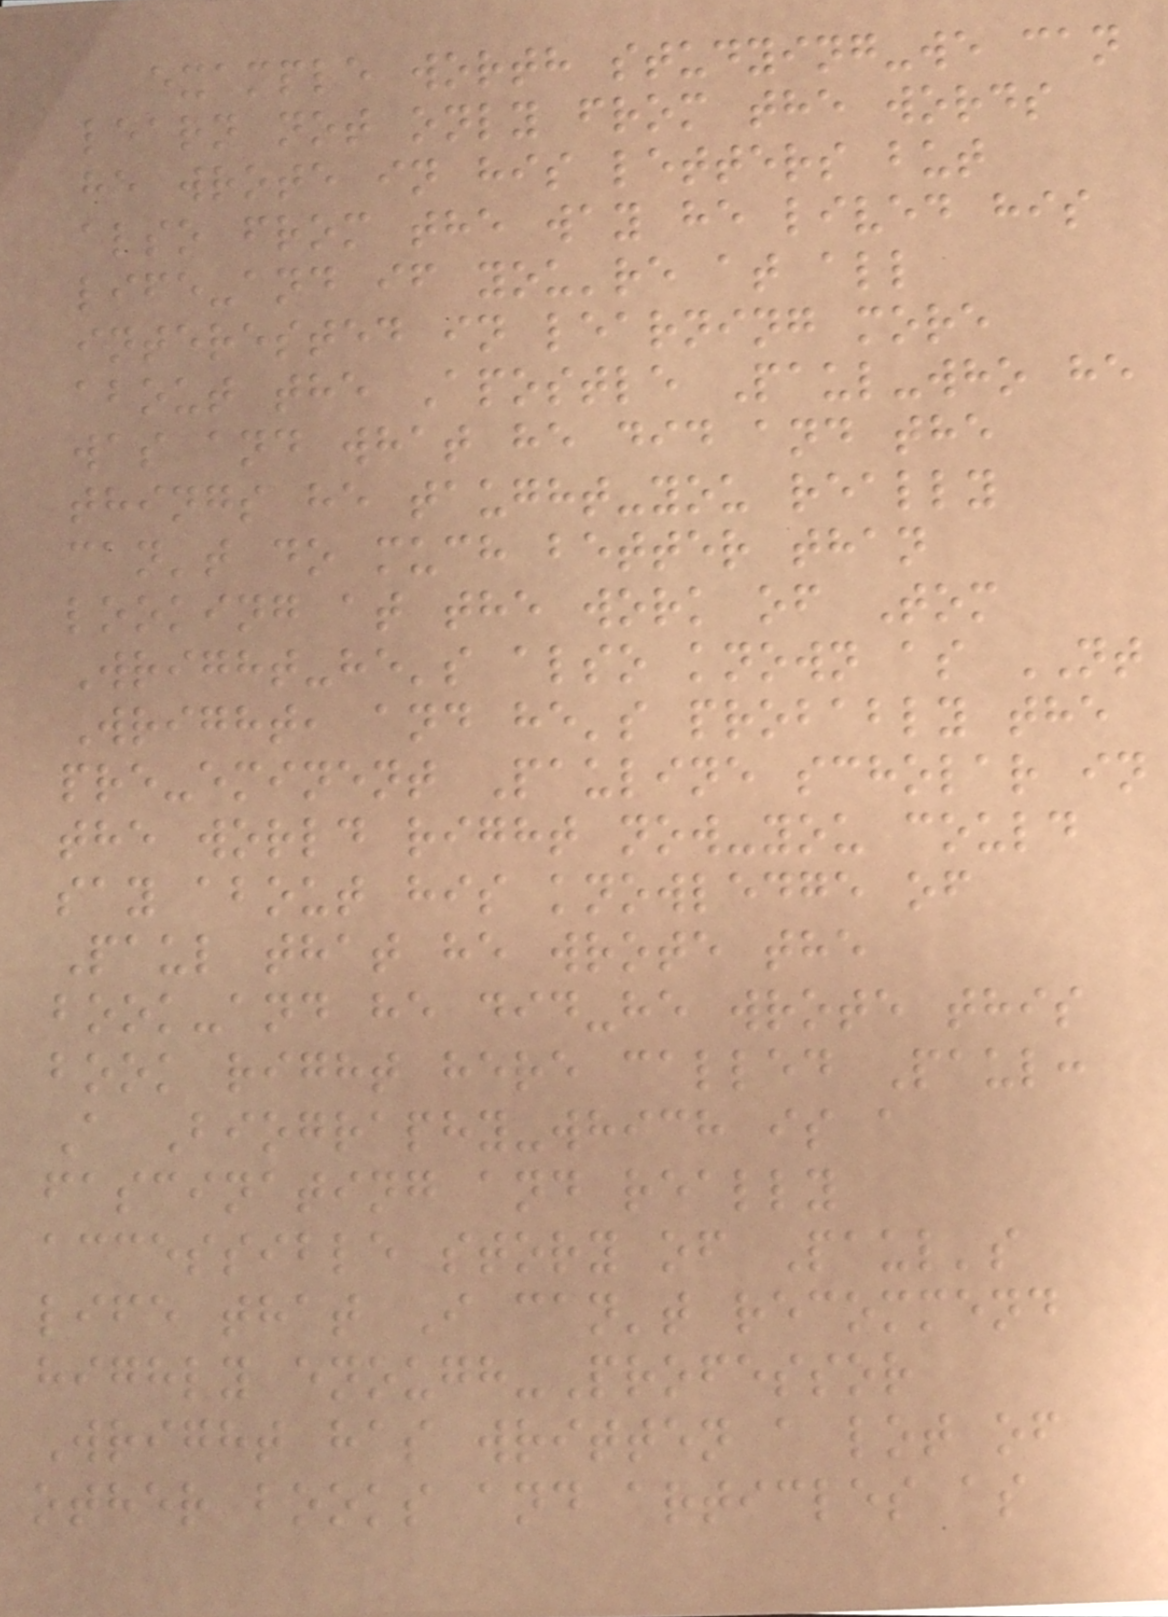example worth studying-we can
learn not only from the words
he wrote in his letters but
also from the way he lived his
life-and if you're at all
interested in learning more
about the Apostle Paul-who he
was and what he did and the
things he taught-you really
can't do much better than
looking at the work of Tom
Wright-he's also known as NT
Wright, and he's probably the
pre-eminent Pauline scholar in
the world right now-you could
say about his knowledge of
Paul that he wrote the
book-and he did-he wrote this
book right here called Paul:
A Biography-which is a
fascinating and really
accessible story of Paul's
life that I can't recommend
highly enough-Professor
Wright has written a lot of
other books and articles as
